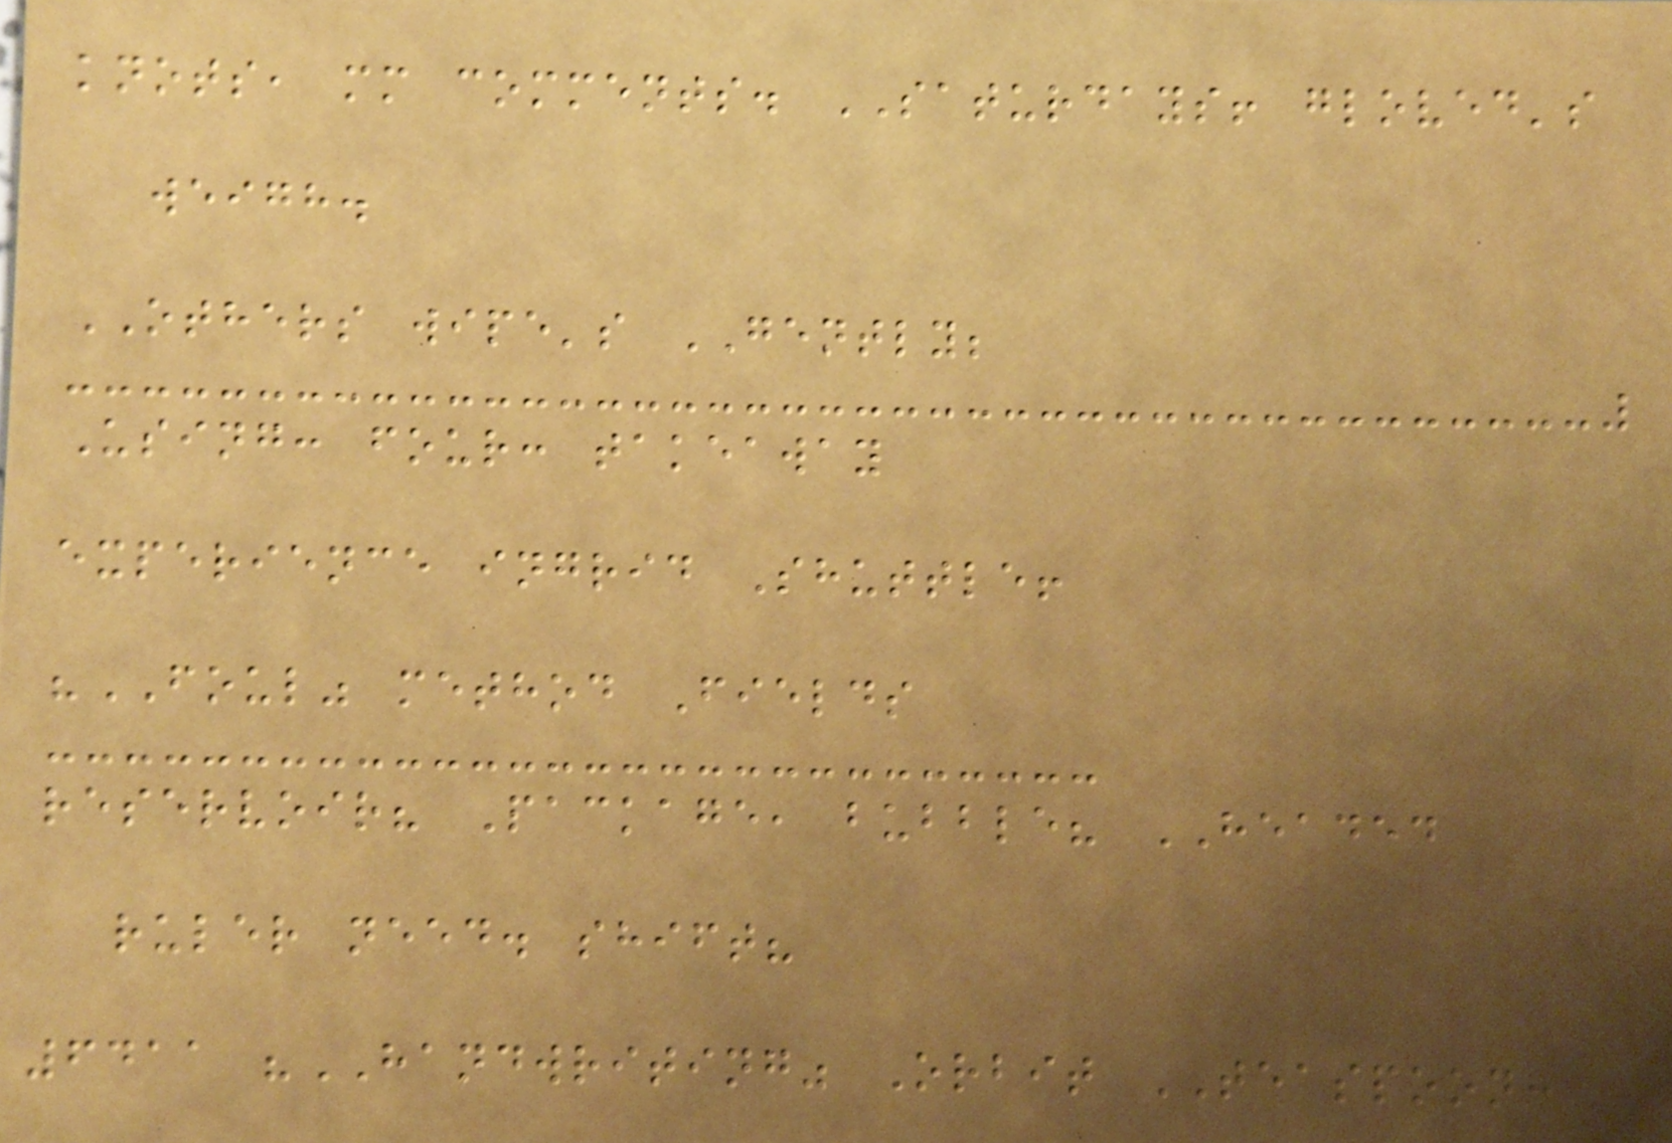knots, mm comments. SATURDAYS! gloved's
weigh.
OTHERS wipe's GENTLY;
Using: four: takeaway
experience ingrid Shuttle!
"FOUL" method Fields
reservoir? Package, bubble? HEADED
ruler need. shift?
6411 "HANDWRITING" Orbit TEASPOON:
